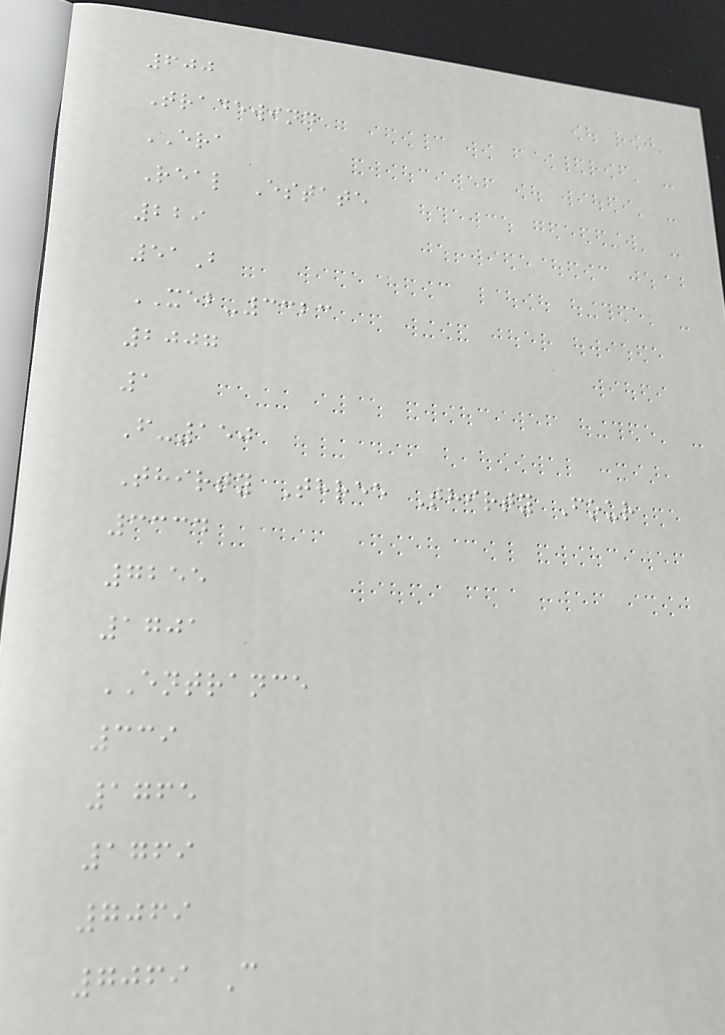600
Tradewind
ERA
Real Estate
229
51B
XEB-3323
2007
1
F-150
Thirty Three Thirty Four
3334
7255
1701
ENTRANCE
339
1765
1769
7069
7069 C
